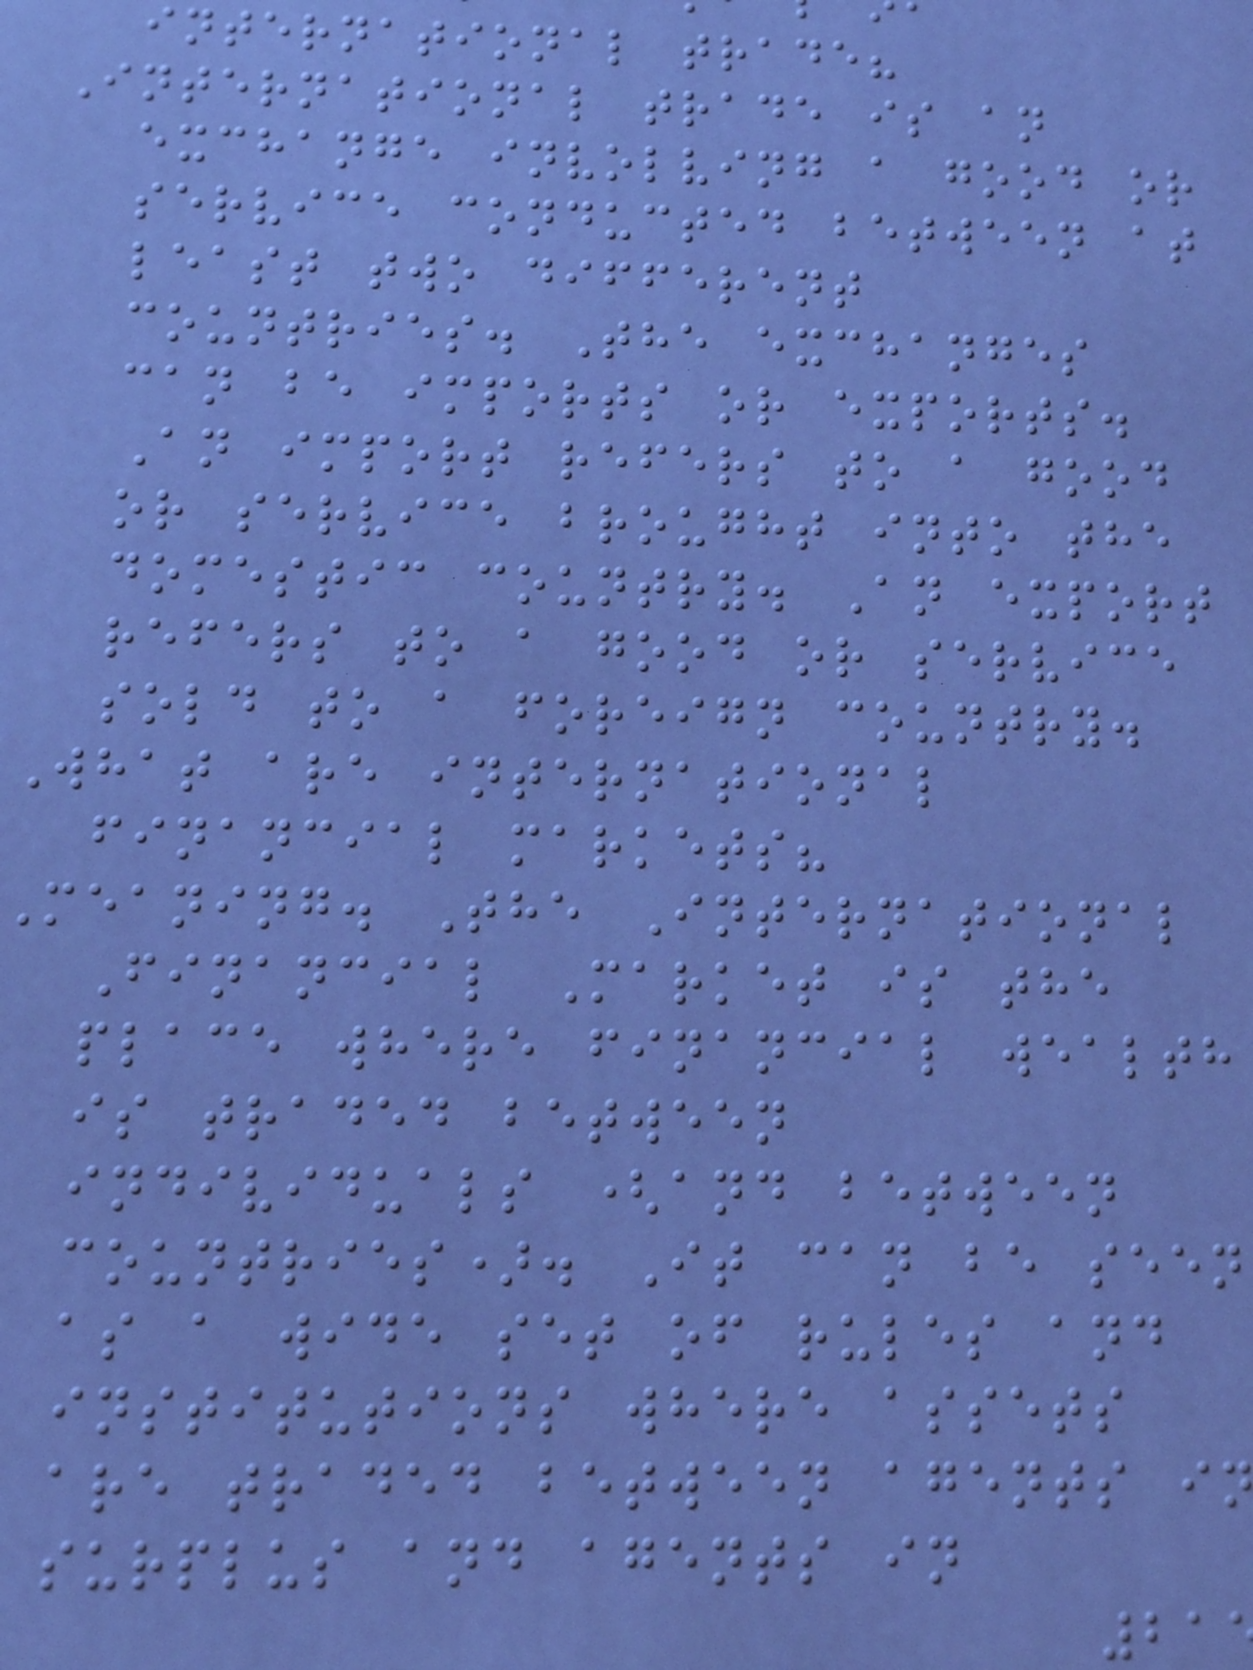international trade?
International trade is an
exchange involving a good or
service conducted between at
least two different
countries. The exchanges
can be imports or exports.
An import refers to a good
or service brought into the
domestic country. An export
refers to a good or service
sold to a foreign country.
What are international
financial markets?
meaning. The International
Financial Market is the
place where financial wealth
is traded between
individuals (and between
countries). It can be seen
as a wide set of rules and
institutions where assets
are traded between agents in
surplus and agents in
